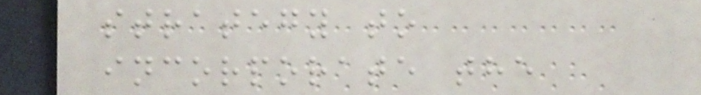strategy to
incorporate the
